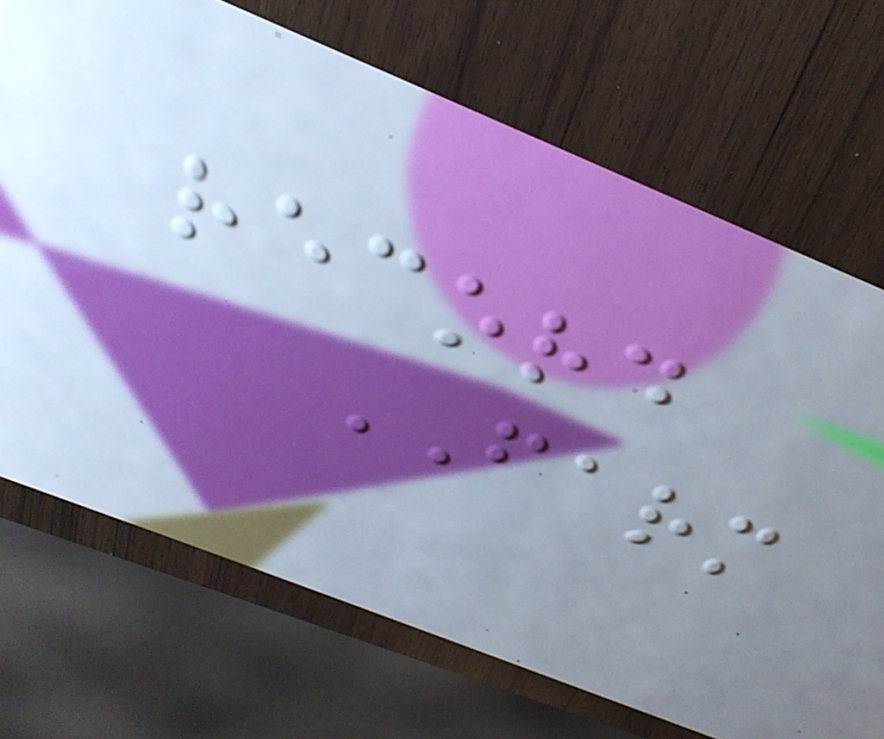record
FARM
